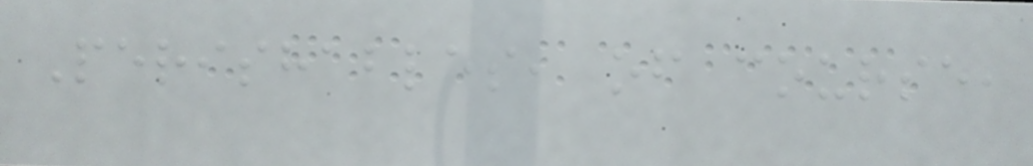Perishables, of course,
